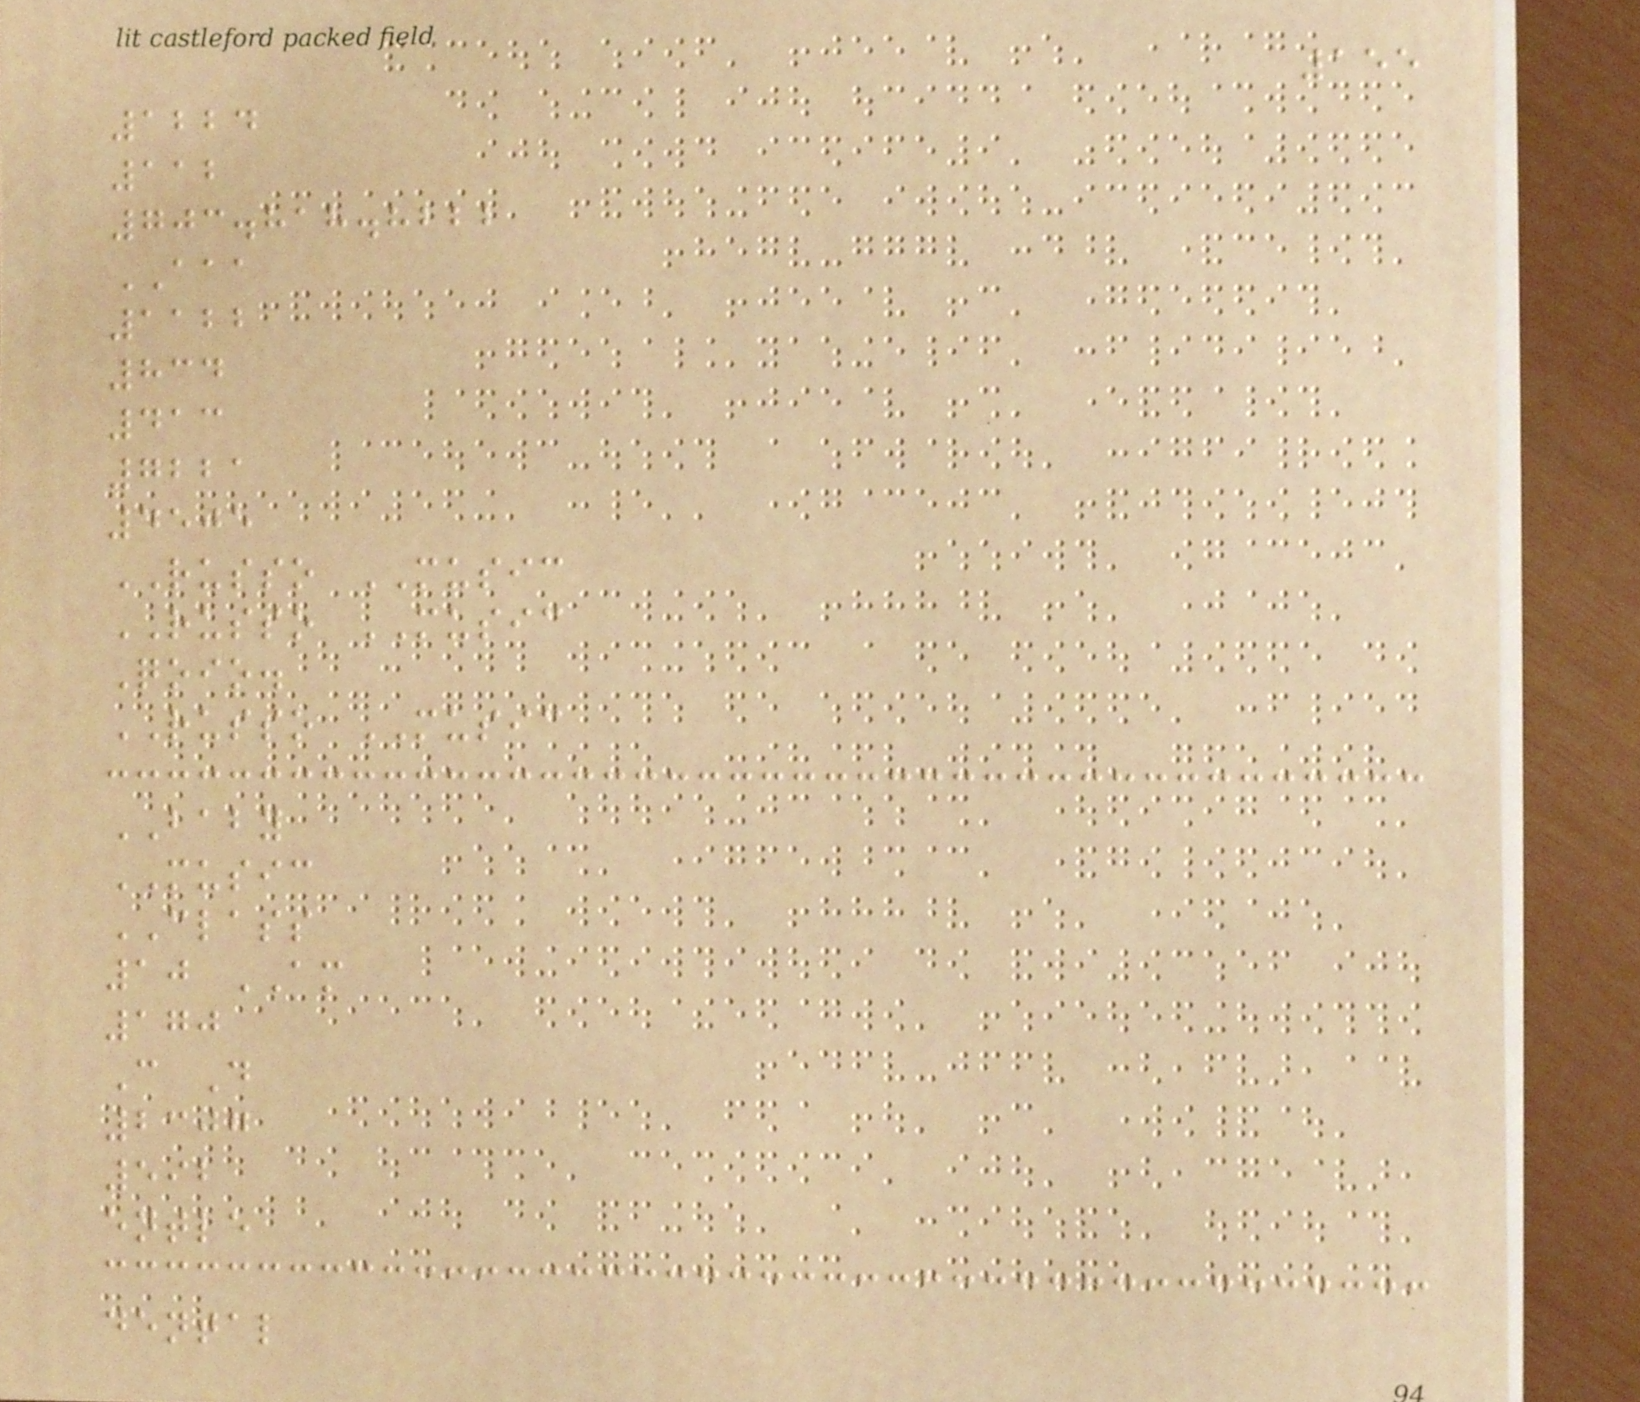155
1224
112
703.818.8222
AAA
1122
834
413
7221
4505
RUSSO MUSIC
RUSSO MUSIC
Qoio.
RUSSO MUSIC
BABY
MUSIC
CLASS
10 AM
170
C D
2307
592
entle
dental
